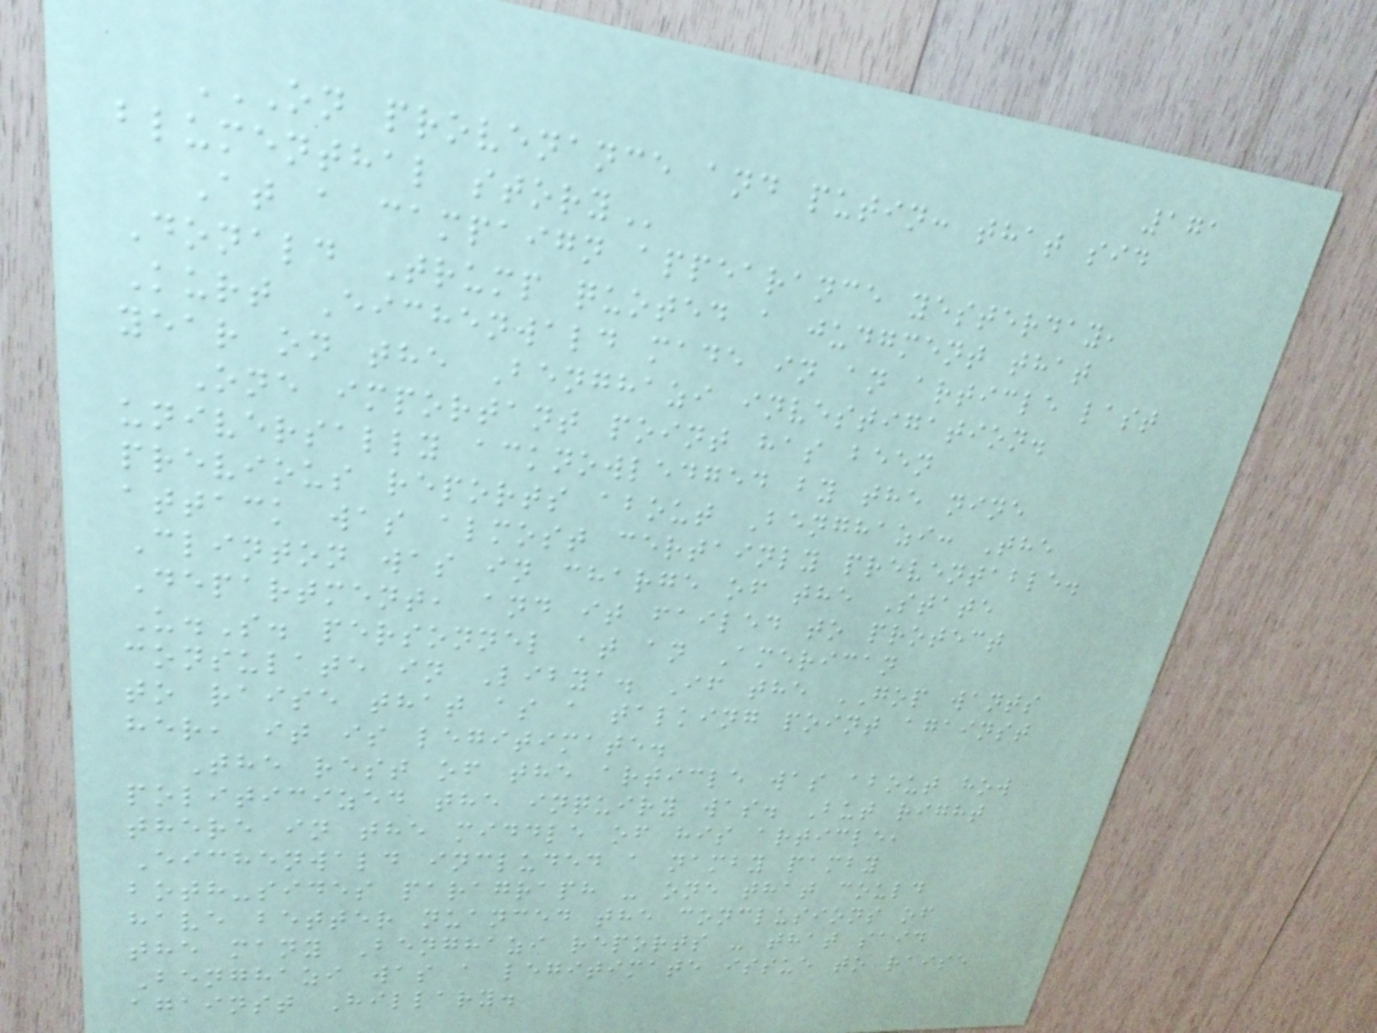171
ON PROVENANCE AND PUTIN: THAT SID
BLUMENTHAL STORY
At a campaign appearance yesterday,
Donald Trump quoted a judgment that
Kurt Eichenwald made in an article last
year on the Benghazi investigation.
One important point has been
universally acknowledged by the nine
previous reports about Benghazi: The
attack was almost certainly preventable.
Clinton was in charge of the State
Department, and it failed to protect
U.S. personnel at an American
consulate in Libya. If the GOP wants
to raise that as a talking point against
her, it is legitimate.
The rest of the article was about how
politicized the inquiry was. But right
there in the middle of his article,
Eichenwald included a namby pamby
both-sides paragraph - one that could
have better nuanced the conclusions of
the many Benghazi reports - that said
Benghazi was a legitimate issue to raise
against Hillary.
